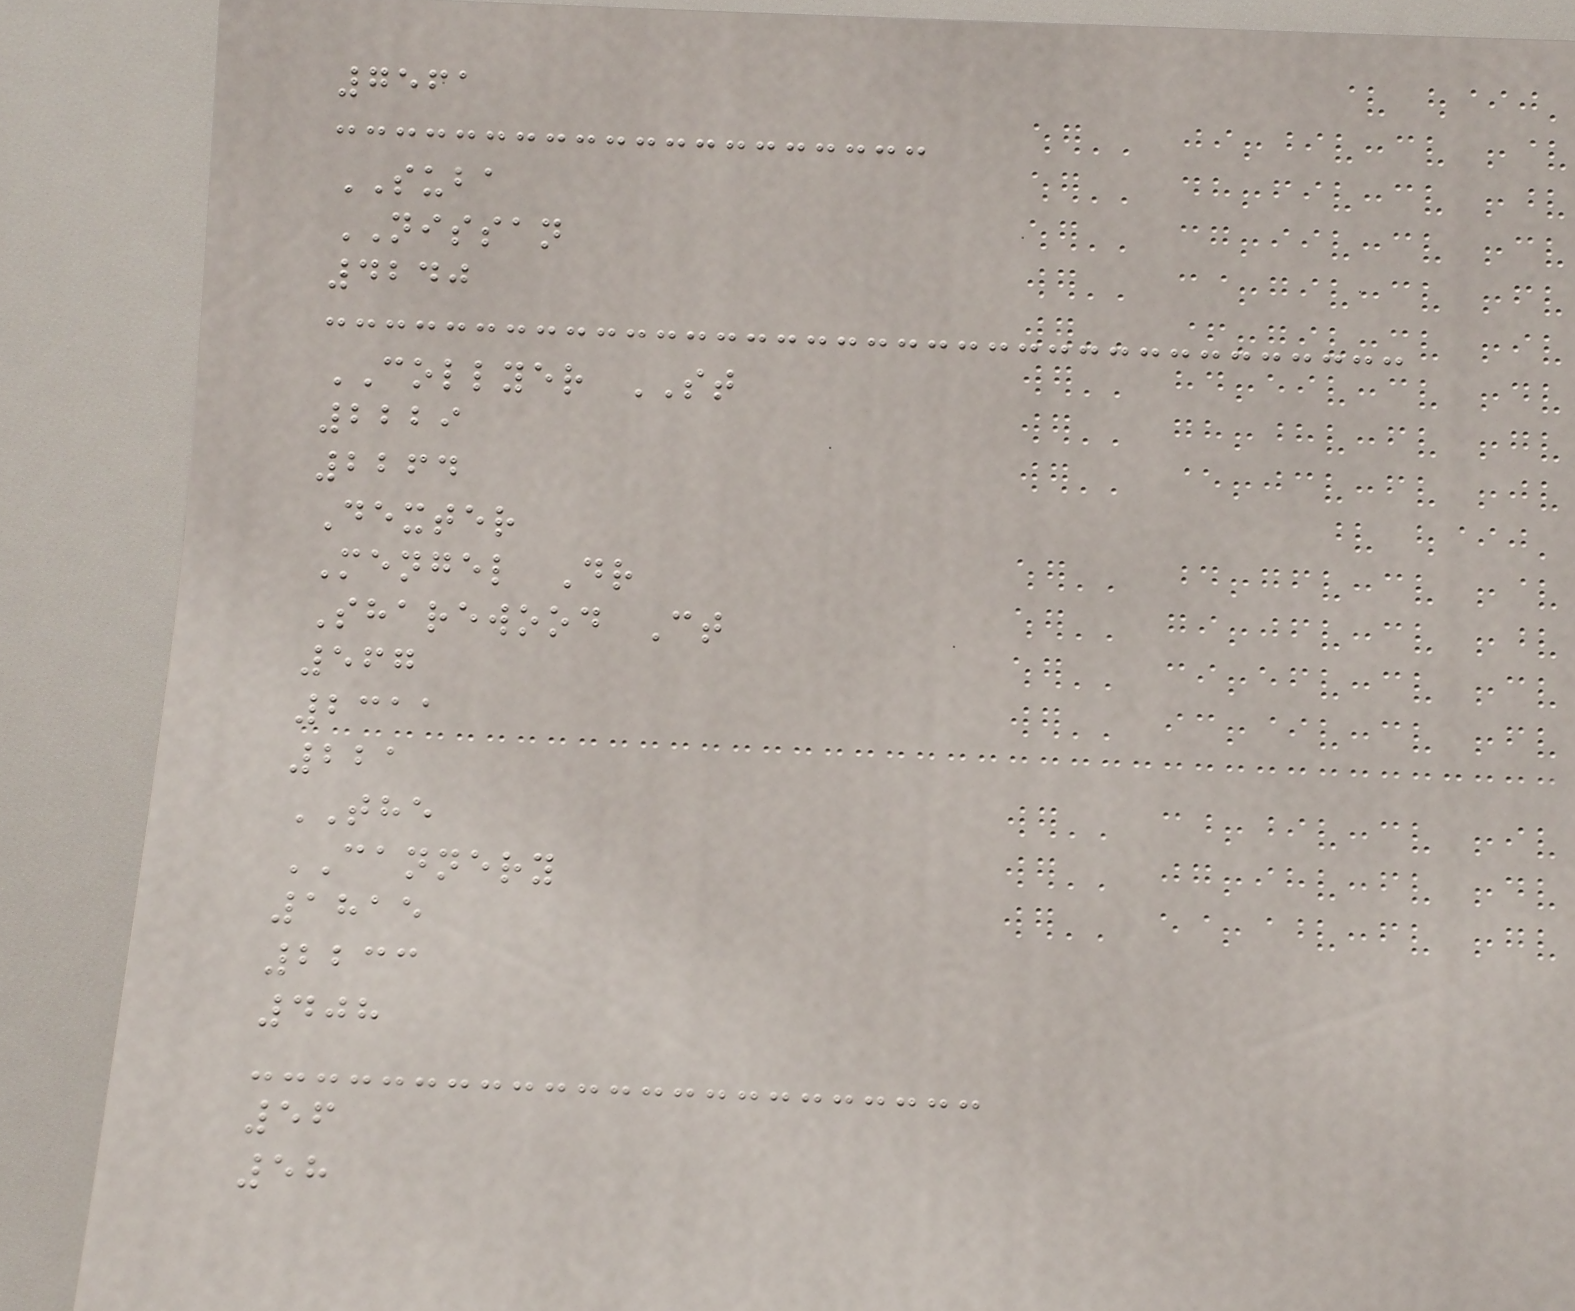7561
SUBA
NISSAN
4240
COLLYER ST
2229
2264
Dexter
Mengel Dr
Sharewood Ct
567
2311
221
THE
CANNERY
1815
2233
408
56
58
